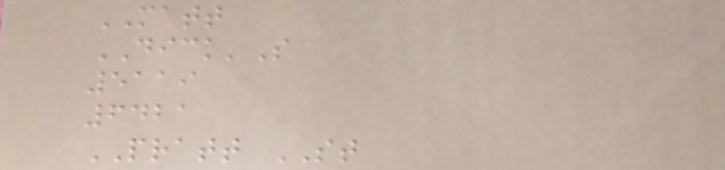MATT
DICK'S
5119
6421
PRATT ST
